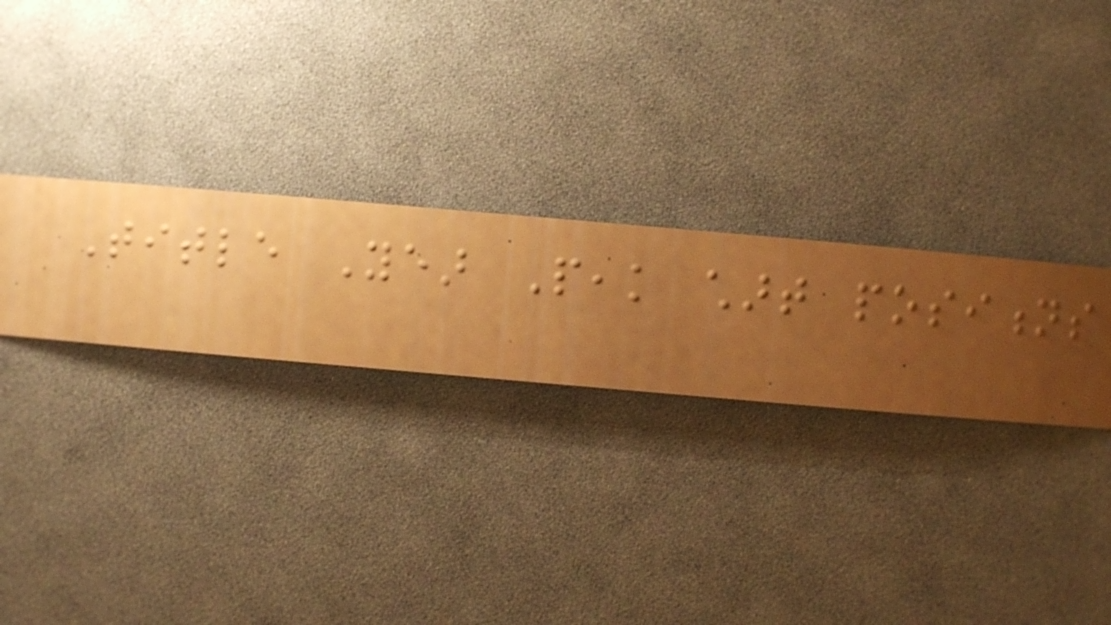Title Year Peak chart positions
